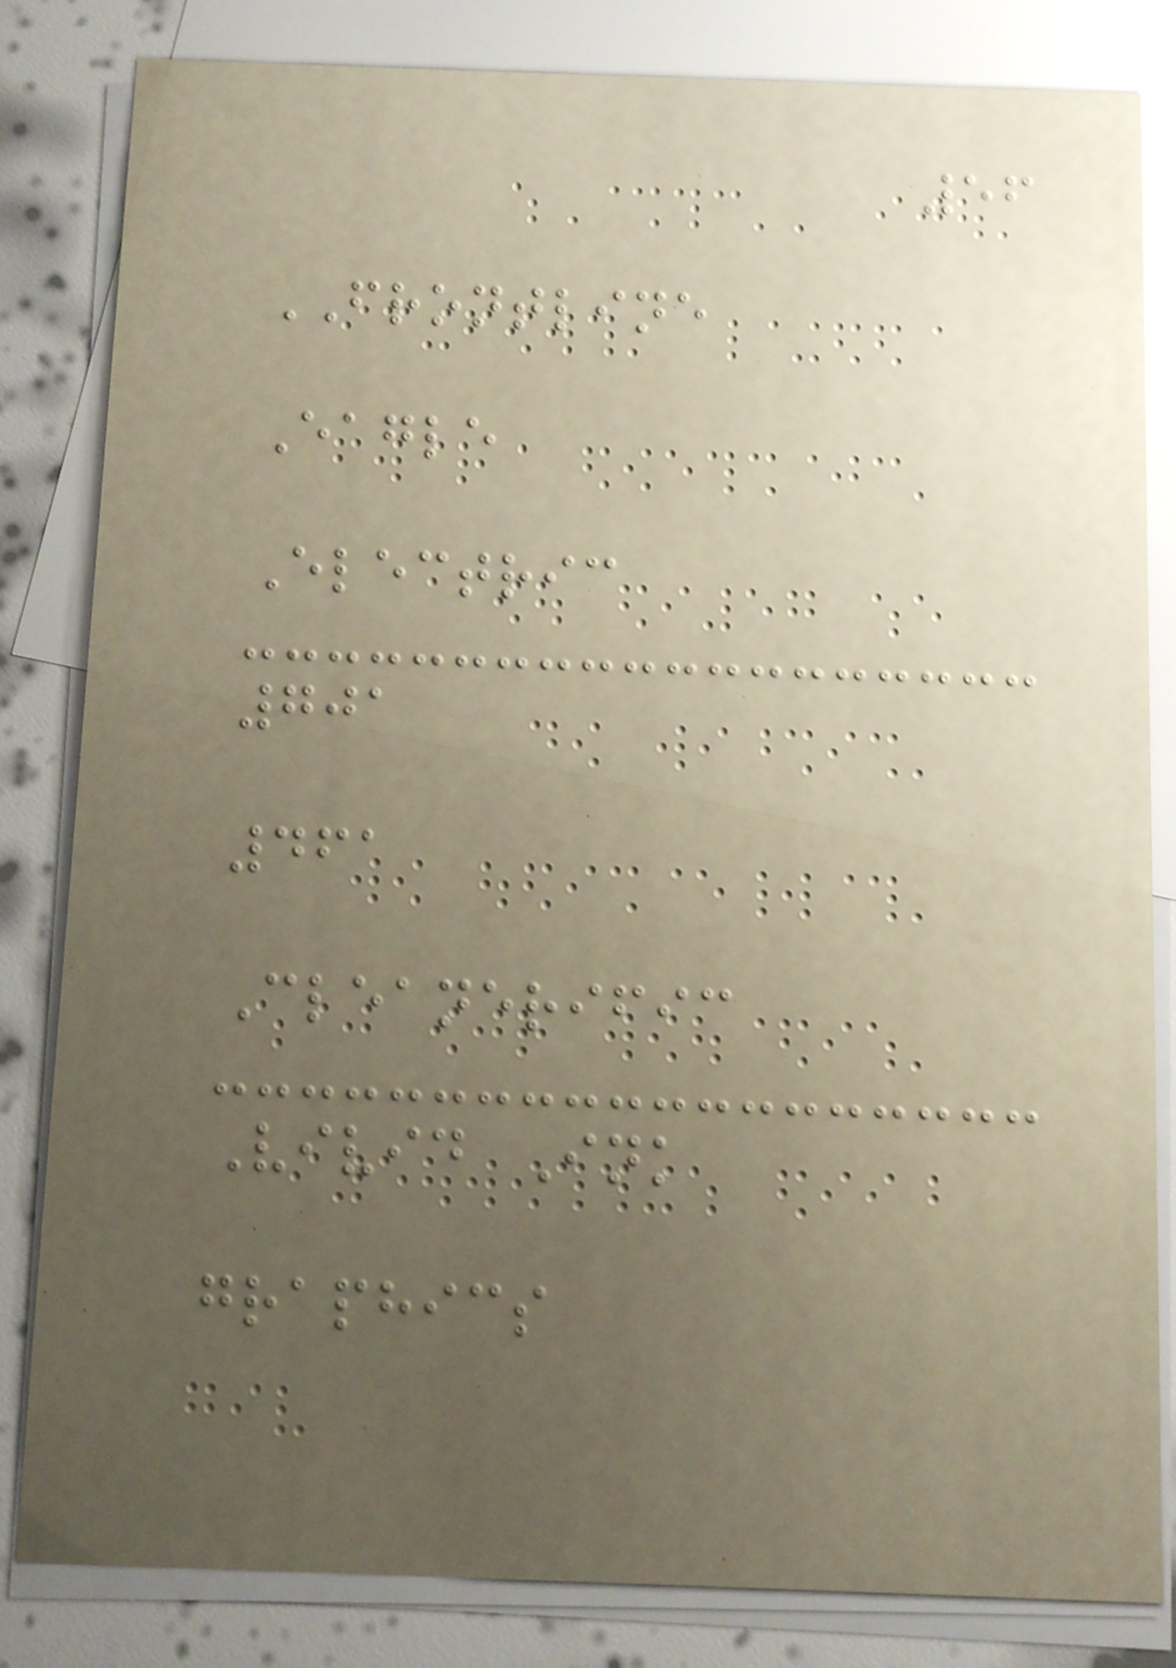56
FRONTLINE
Eagle
Electric
701
461
Cleanerific
Vivid Ink
graphics
